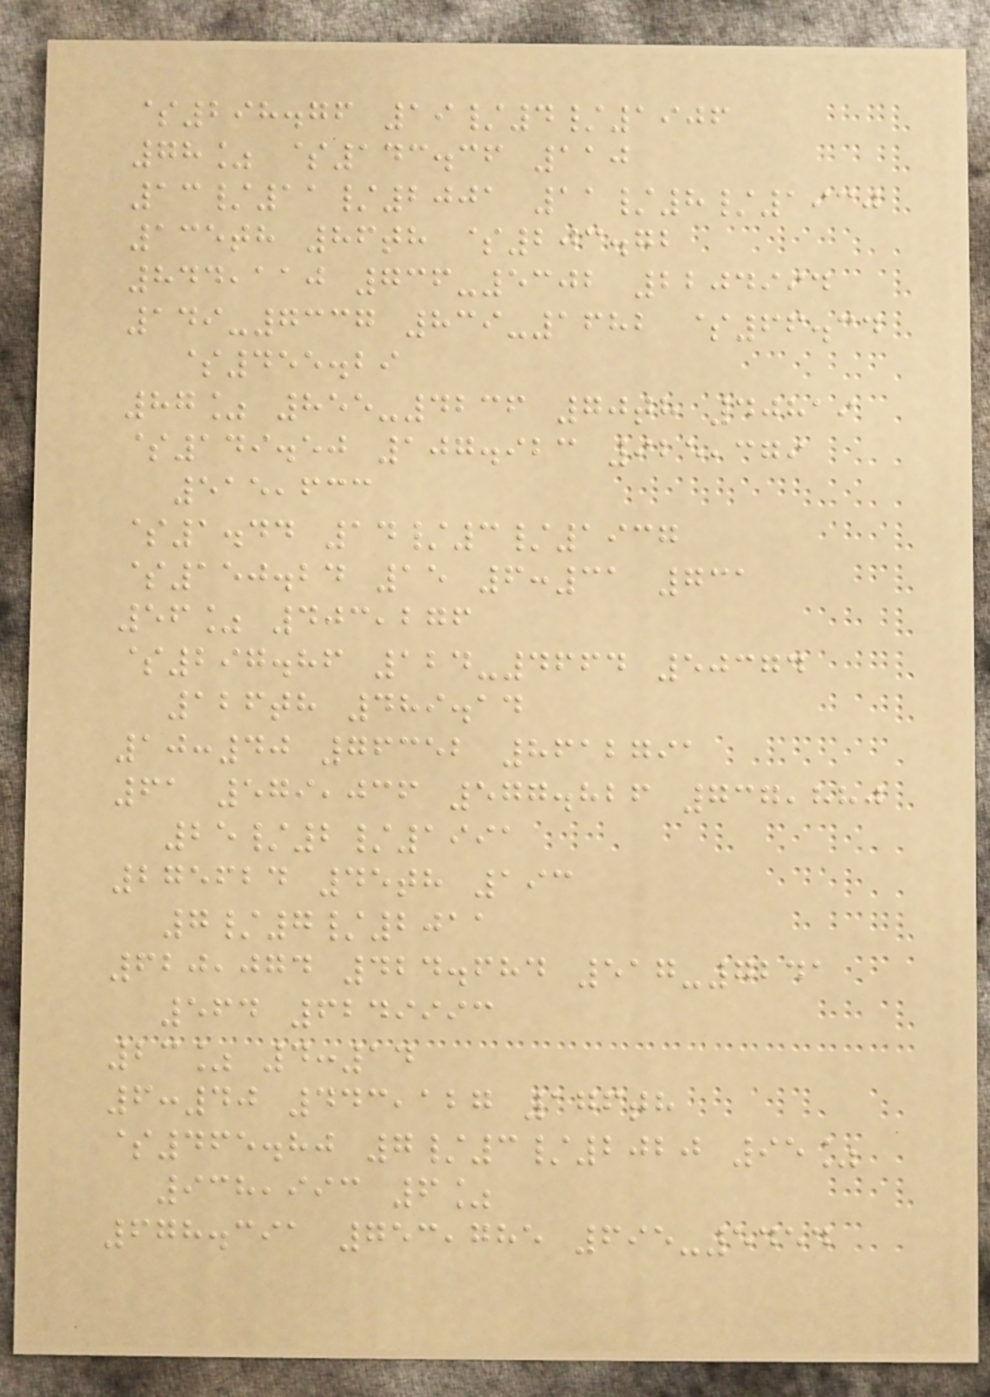$298.76 19/4/1906
78% $143.36 110
13/11/2001 11/8/1930
135th 86th $203.72
844,110 736-5302 2204994
149-7337 839-1682 $66.34
$455.29
87% 855-4236 70th 40819
$149.50 107.923 925,379
515,633
$1.44 14/3/1937
$150.24 15 6:31 731
56% 403,276
$297.86 124-4664 50374
126th 489.14
10:40 76352 8612791
61 579,036 577.826 737,880
25/2/1991
275624 45th 193
7/7/2011
620,074 424.684 517-7241
564 6249993
23% 4:14
6:40 443,127 176th
$465.80 7/3/2020 95%
938,993 6%
678.391 753,785 695-5454
